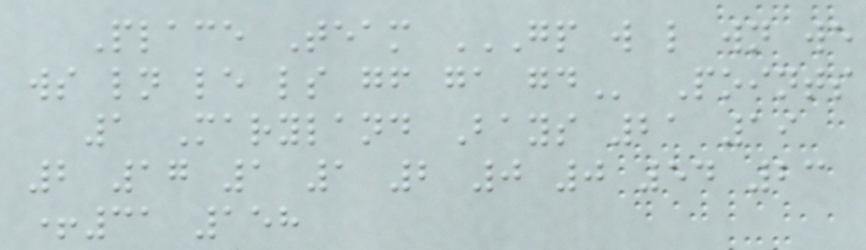Place Team GP W L WN WE
WS LN LE LS GF GA GD Points
1 Maryland Bays 21 19
2 17 1 1 2 0 0 54 23
+31 158
